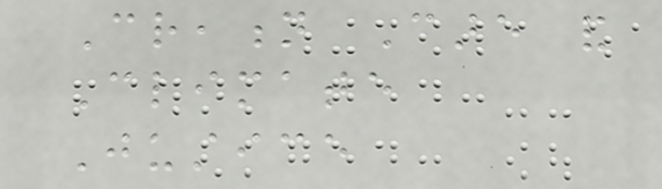Creation Care and
Climate
Justice
